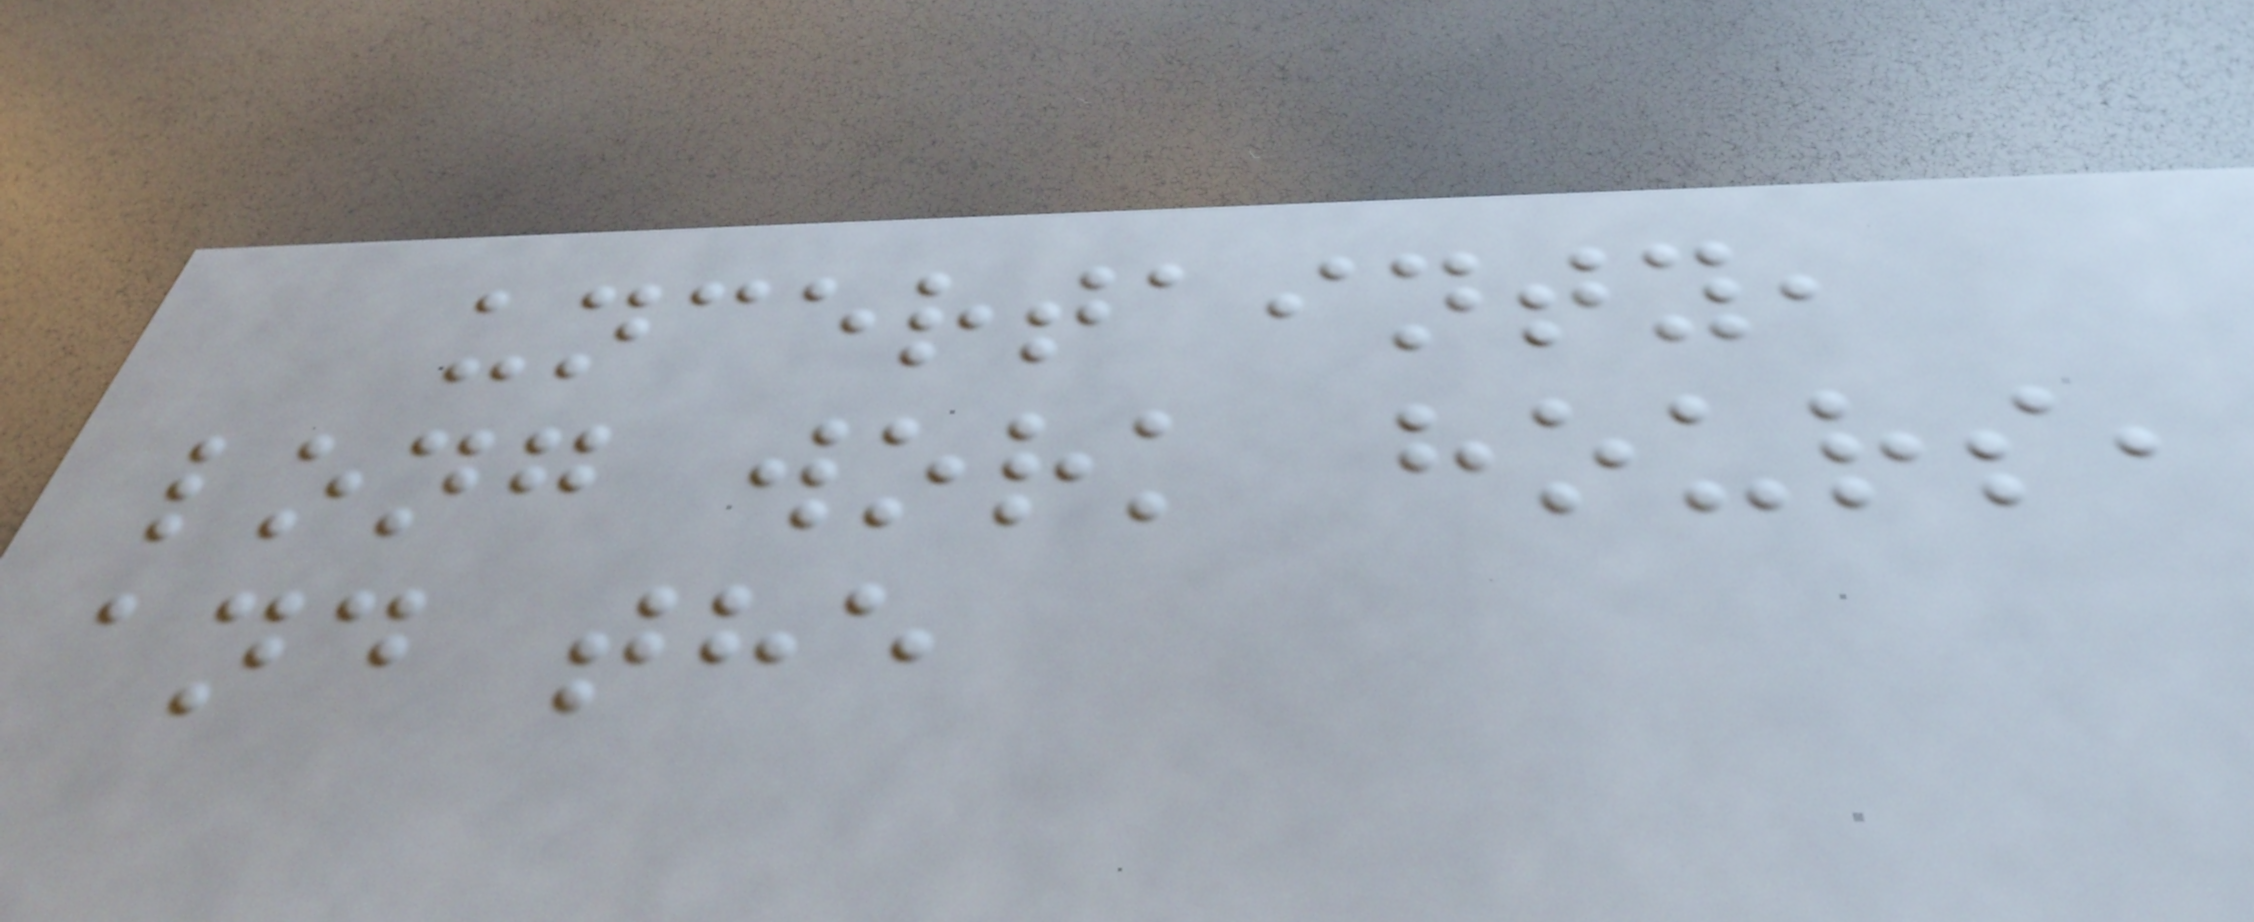uncertainty,
long work hours,
and the
